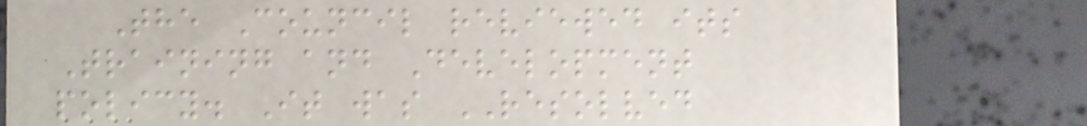The Council reviewed its
Training and Development
policy. It was RESOLVED
